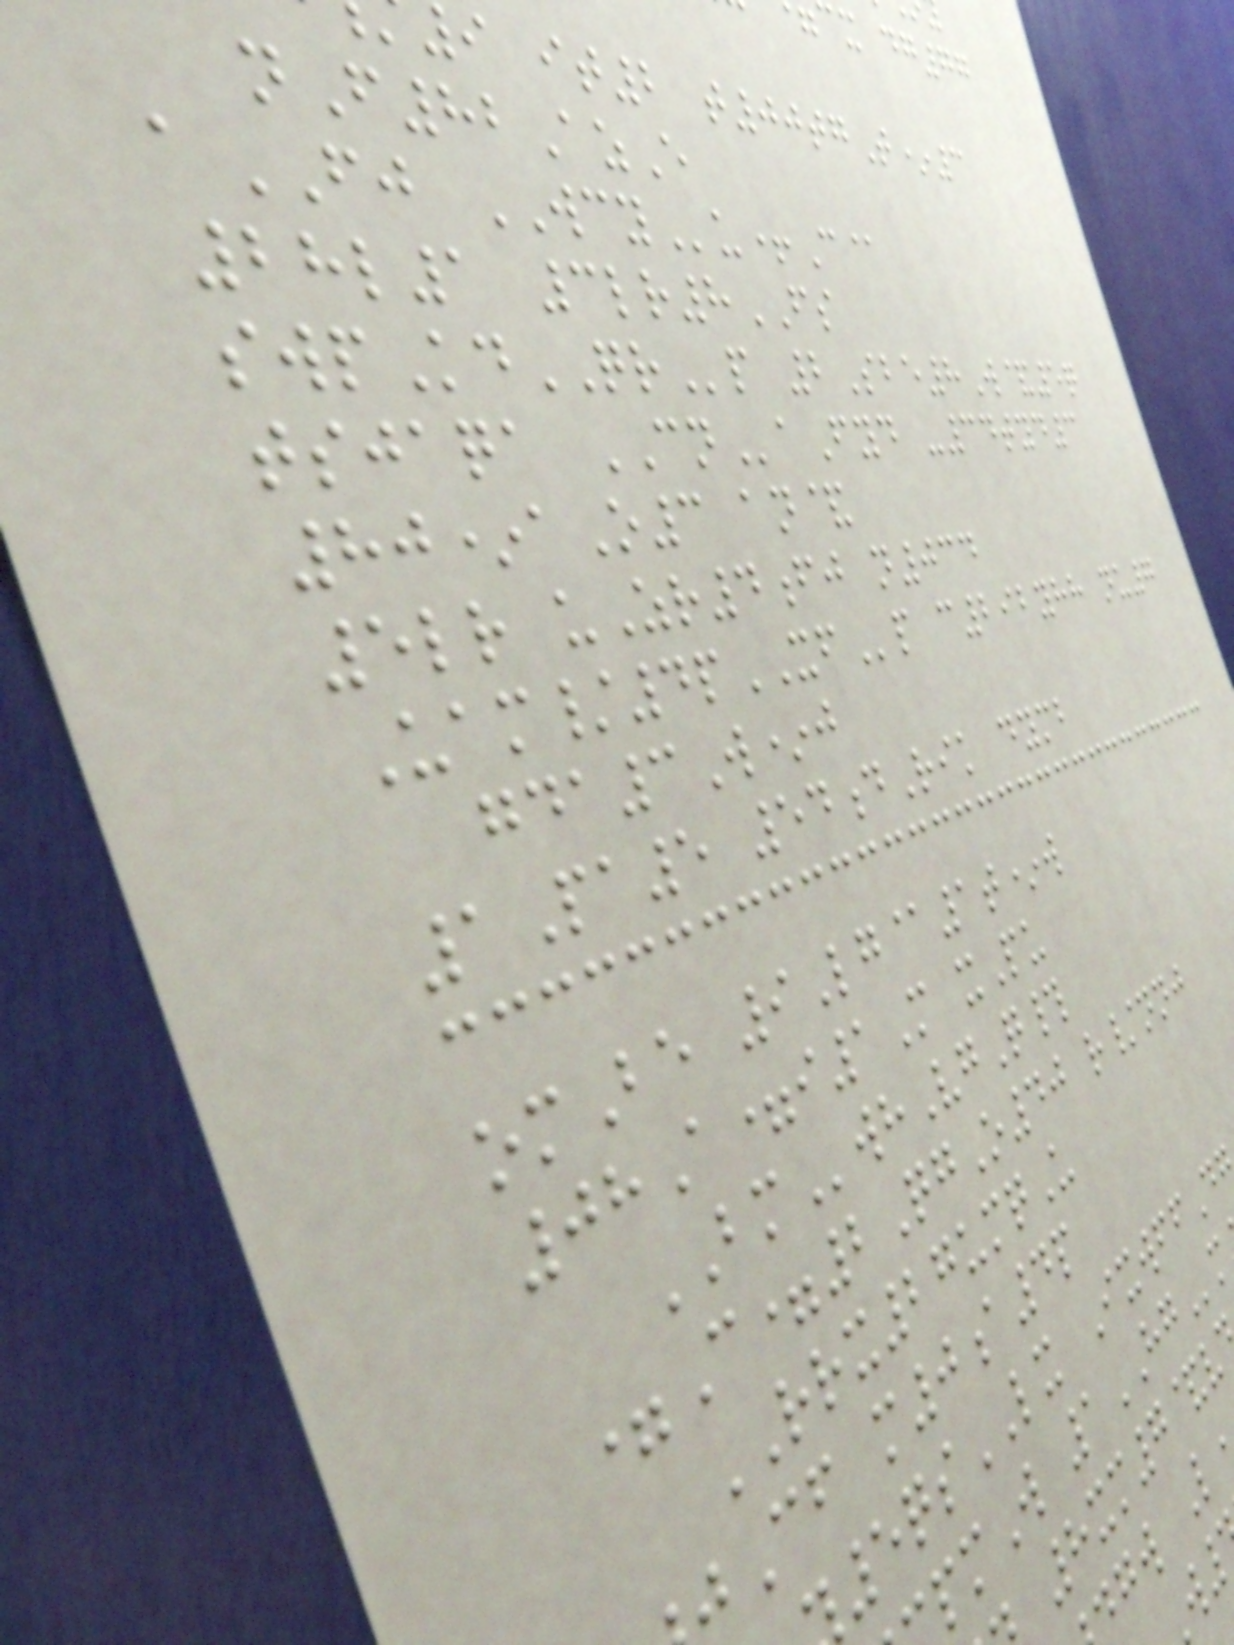cx dg77
i it2 t00tgT*3
nF82AzE
aFJ WCYu+C@
28l1 3lr8FS
swpKdQRp 2Sbe8W&5q
tsjaqa CNaFyd -34tyd3
80*aO3 an&
5lr uZr4fj n034
Uam/4pXFp c292yhh nu7
gda3W*j
1Pa5 54dRik dymb
omBe 9Lg@1t*w
08A=i1M xPu
BMwhVgQ#
=C=2QgO40 r/nnj
RRX27umqU
Cf m0a4p
5qsLX IxwffD
pmW 1HGm
8xm7&v
